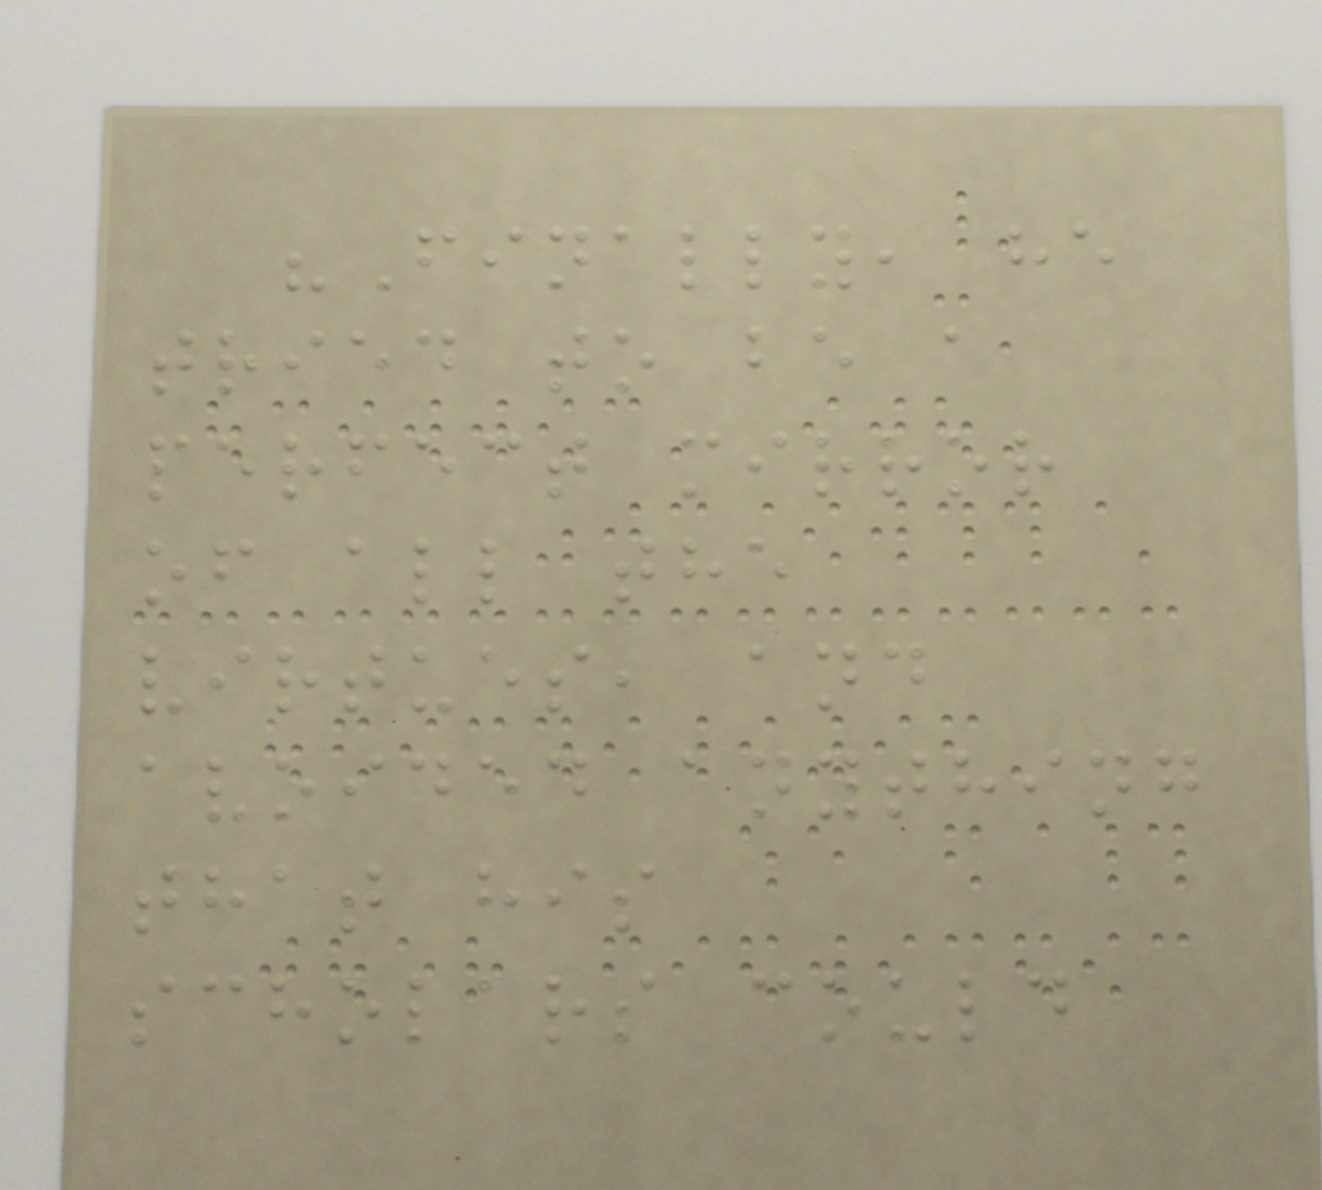"Finally, he
tried to be a
perfect mirror
of all the
virtues, and
avoided anything
that his
scholars could
